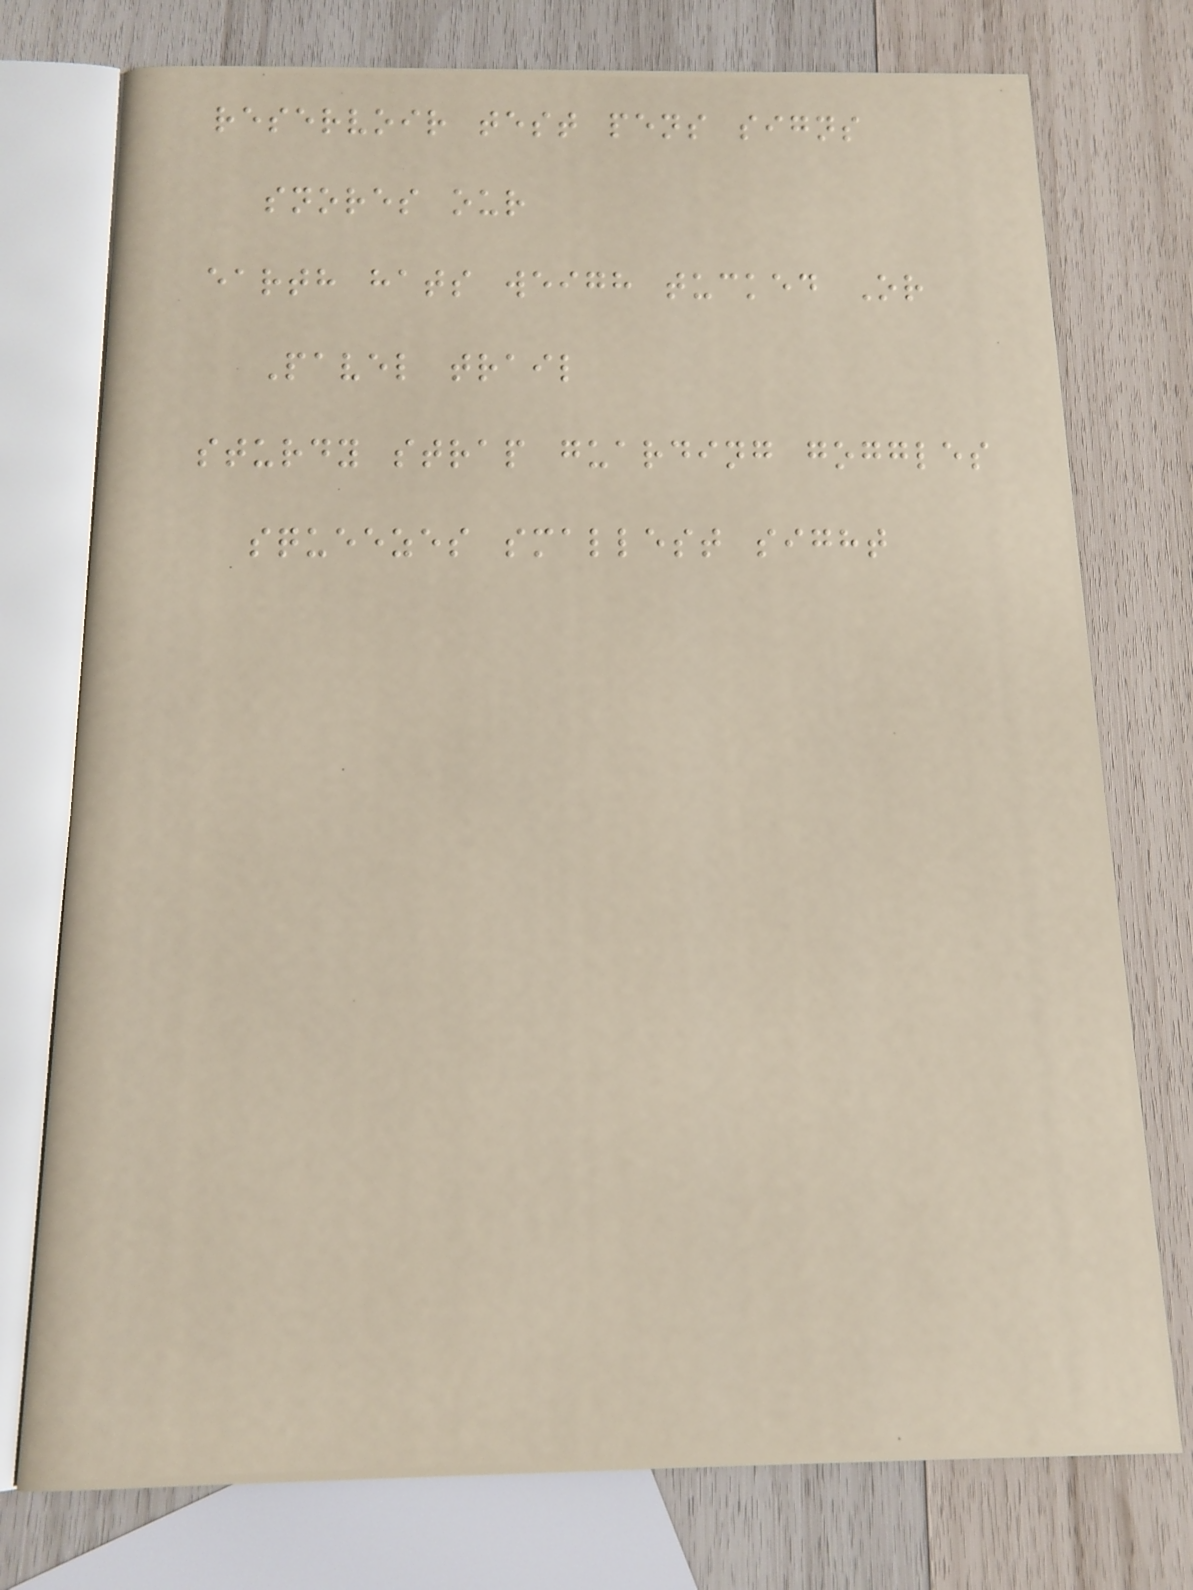reservoir test pens signs
snores our
earth hats weigh tucked Or
Pavel trail
sturdy strap guarding goggles
squeezes smallest sight
